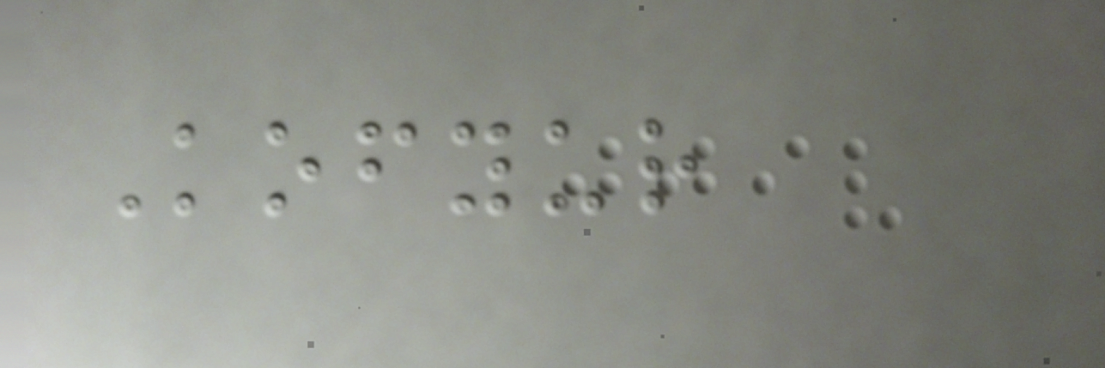Kofyur
